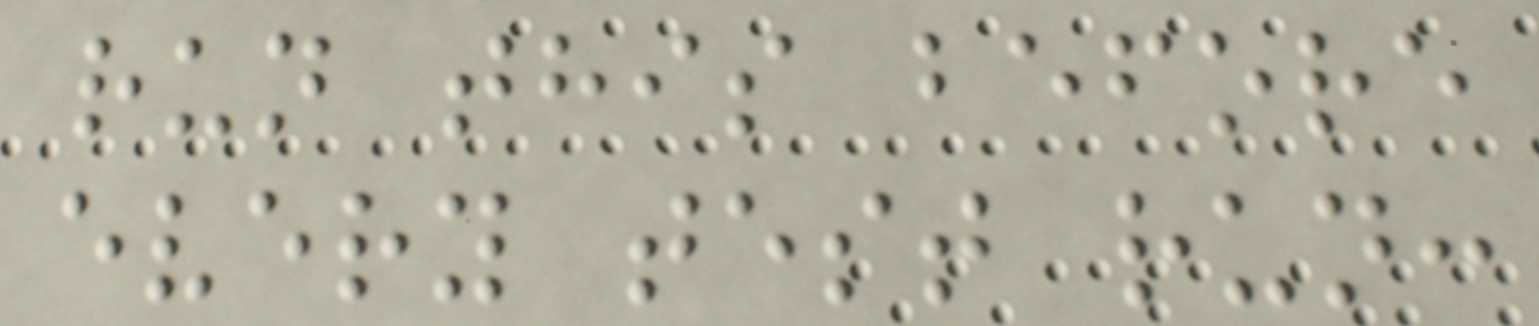run this before
every test run:
